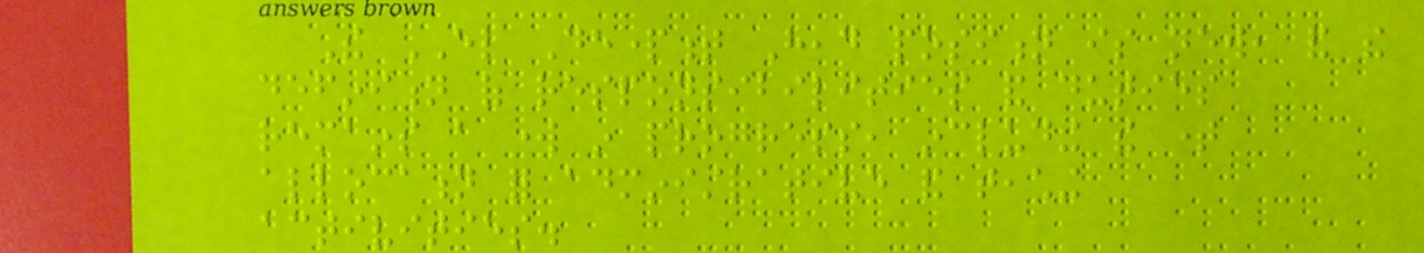The EL Department Head position is new, and the
definition of responsibilities and duties
remains a work in progress, including the time
allocation for administrative and teaching
activities.
